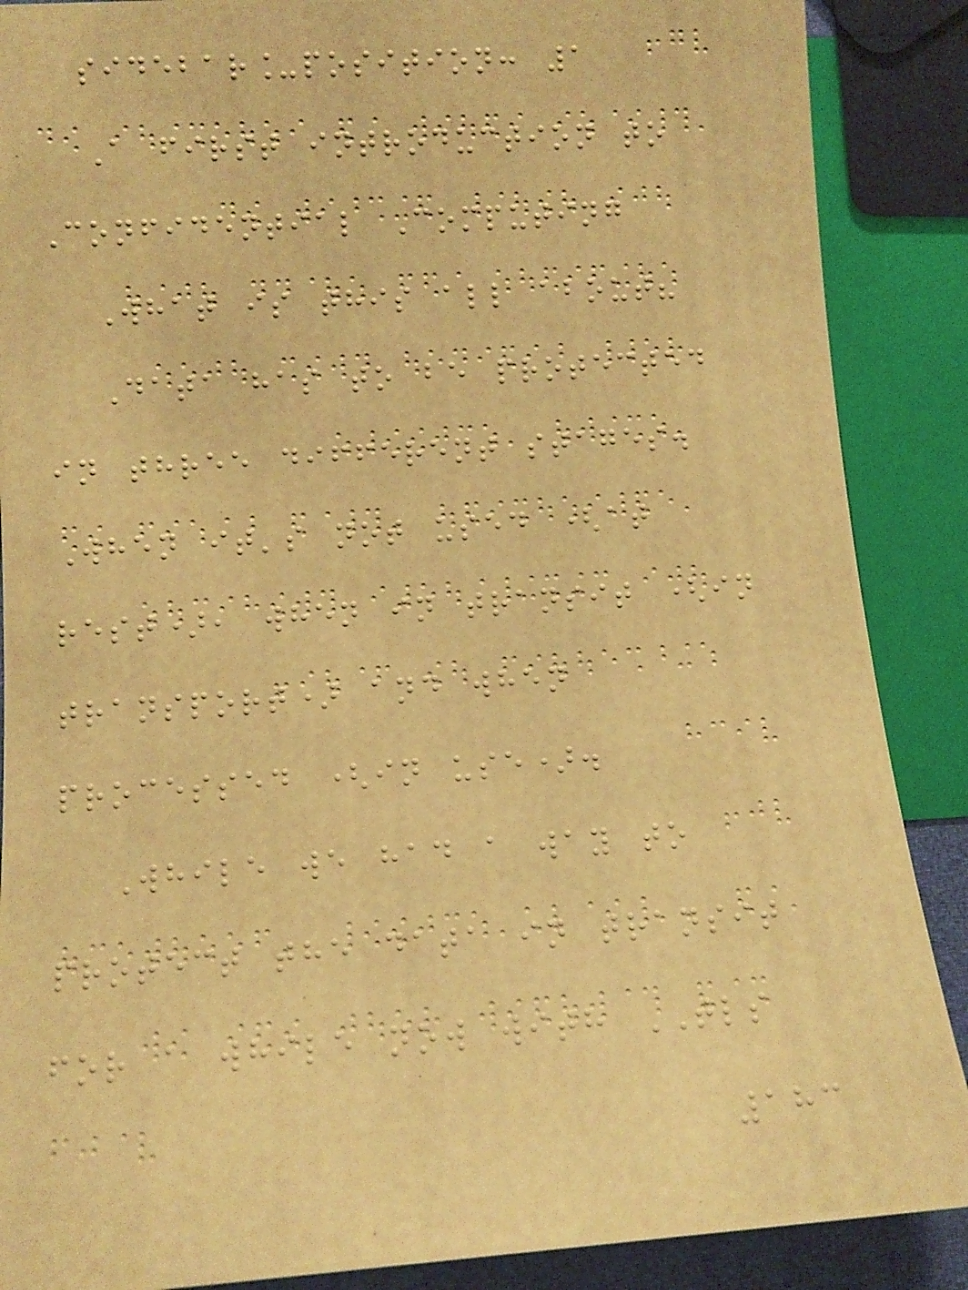sidebar_position: 1
A first introduction to
Confidential Computing
What is this all about?
Data has to be protected
in three different stages.
When it's not used (at
rest), when in transit (in
transport) and when
processed (in use).
While we had a way to
protect the data in transit
for a while now with TLS
183
